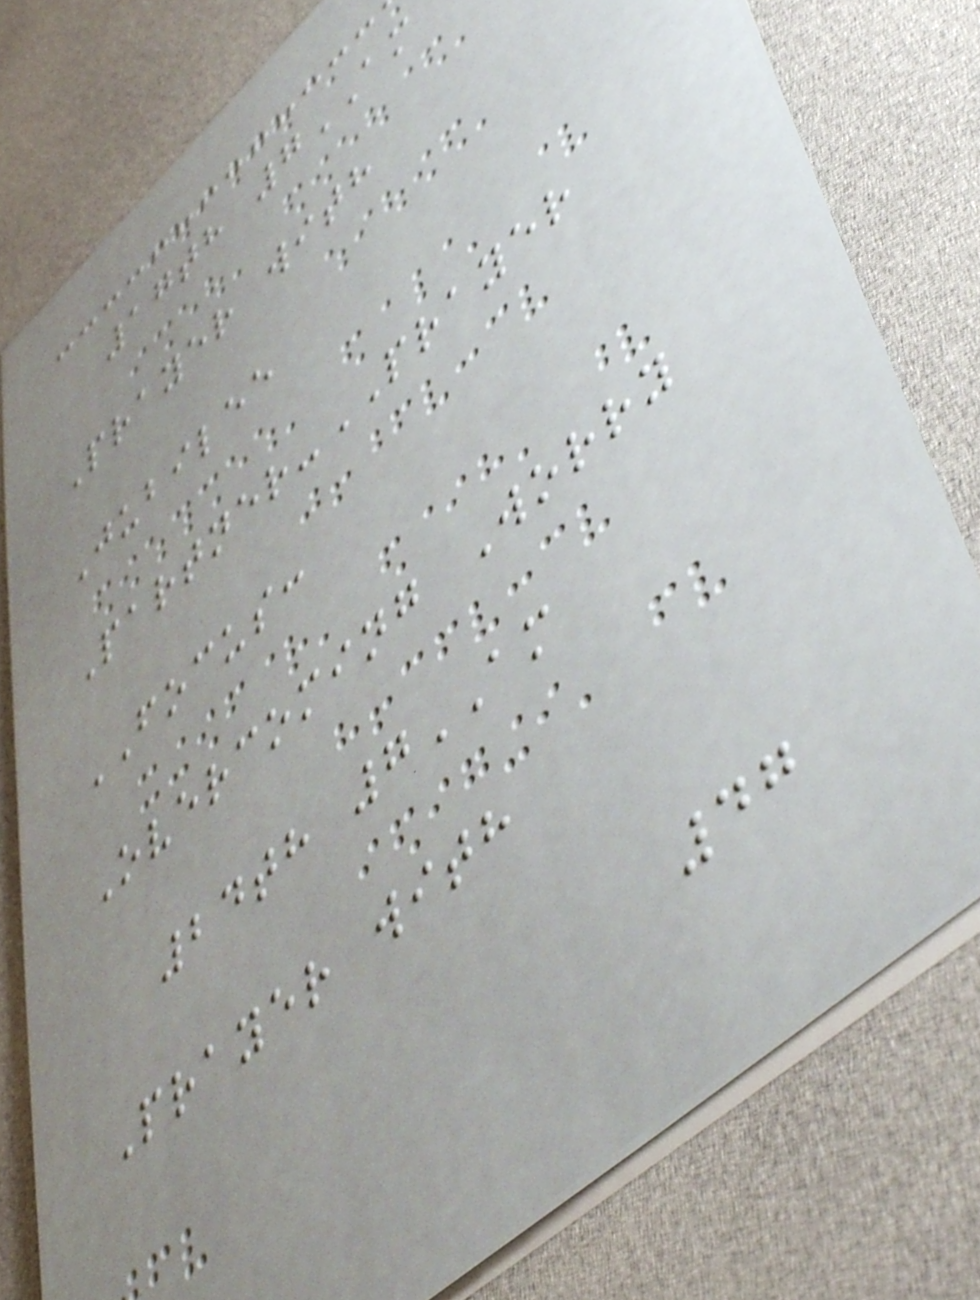17th 7AM
Prayer with
Jubilee
Partner-PRAYER
FOCUS:
Overcoming Worry
24th 7AM
Prayer with
47
